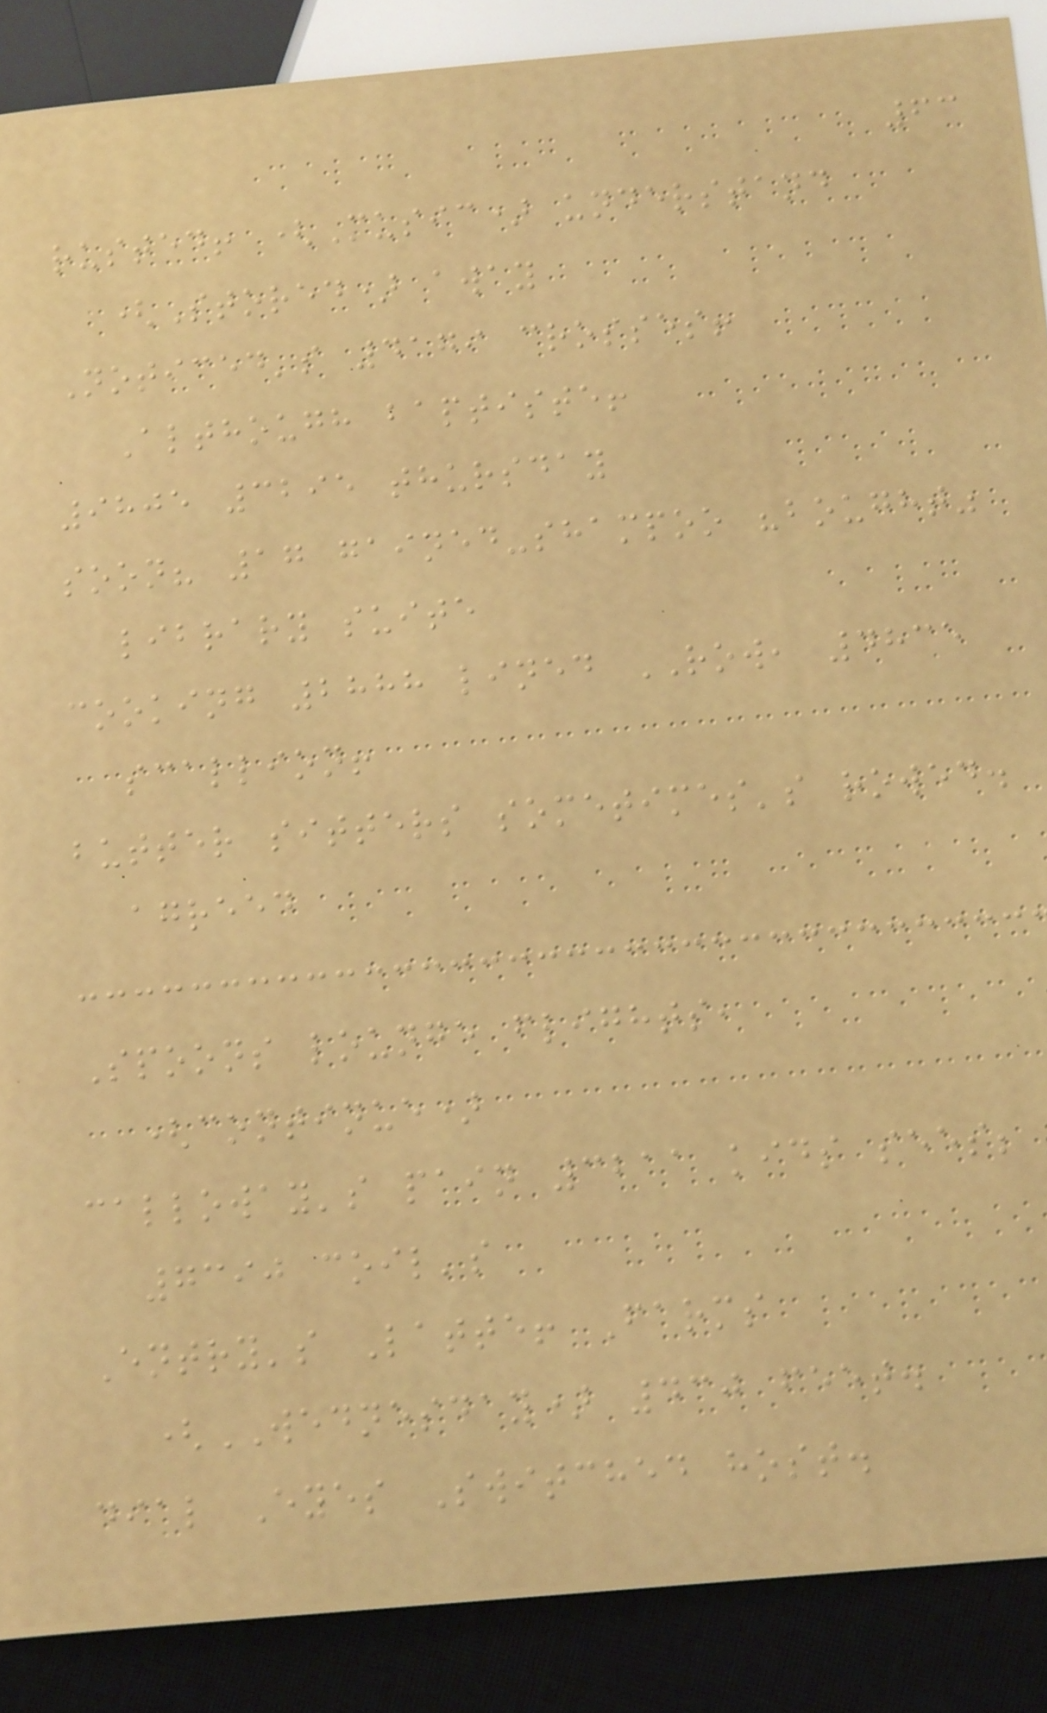63
rusted! (Music) understand
(Stored) away
Noticed's 4179 crosses!
Although baptiste!
9805 3295 thursday
soon? 17 gained-shampoo "bought"
library suite
cooking 2888 lined ROW, 4835
scallion!
butter sitters sometimes's rowed.
agreed
Spoons lounge flights,
(continue)
calloway's pain 3211 kids sees;
7390 coil's
Entry's Latte! Farms
(WEDNESDAY) 430 feet.
dial Eyes Switched host.
